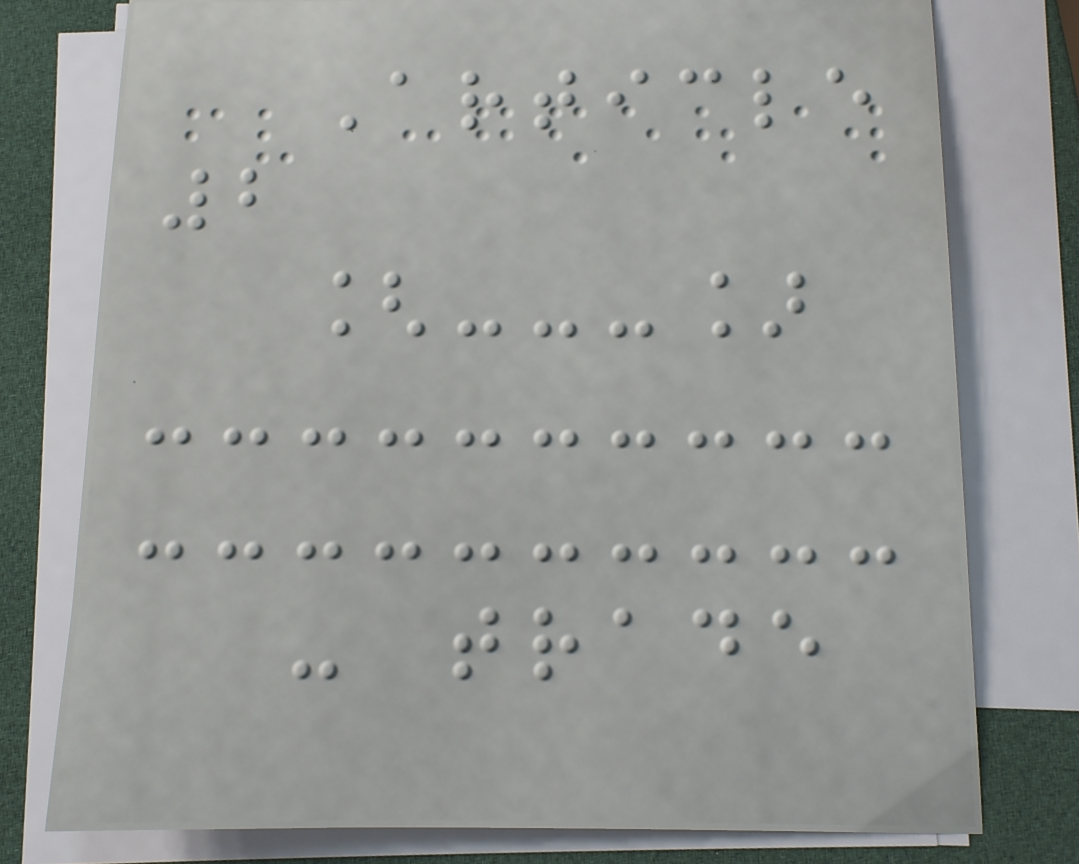Article
2
[---]
- trade
